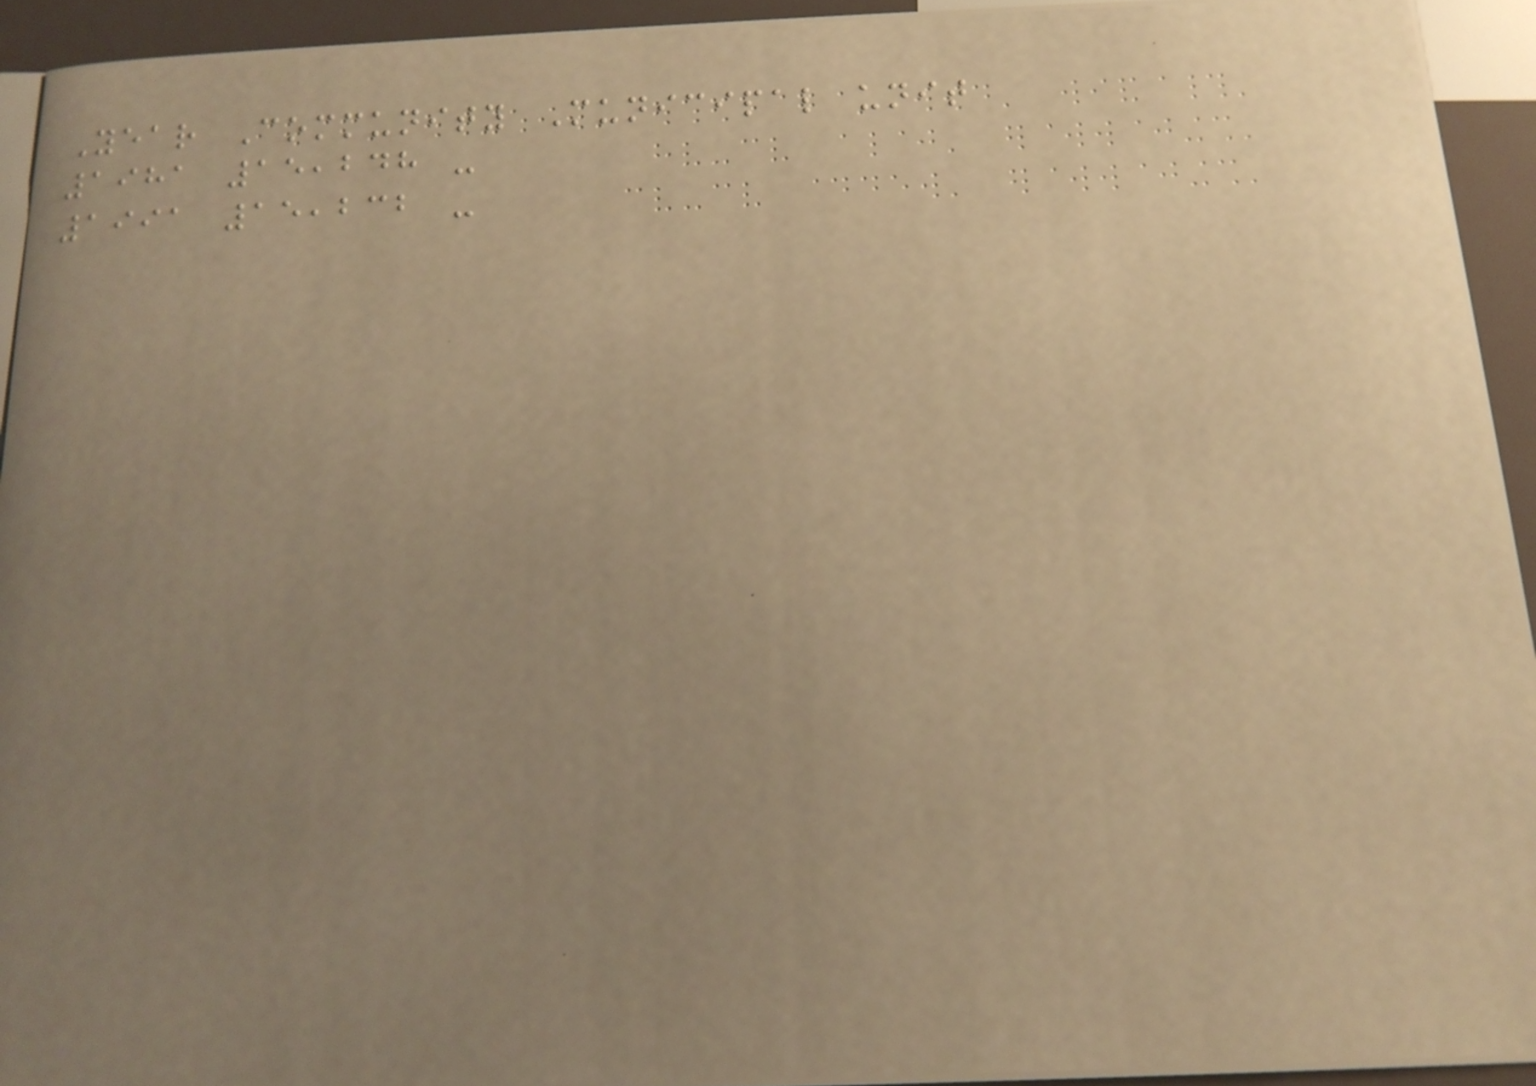Year Community Municipal unit
1981 15,248 -
1991 15,232 -
